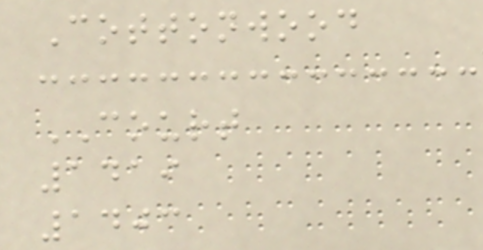Cottonwood
COURT
1419
1403
